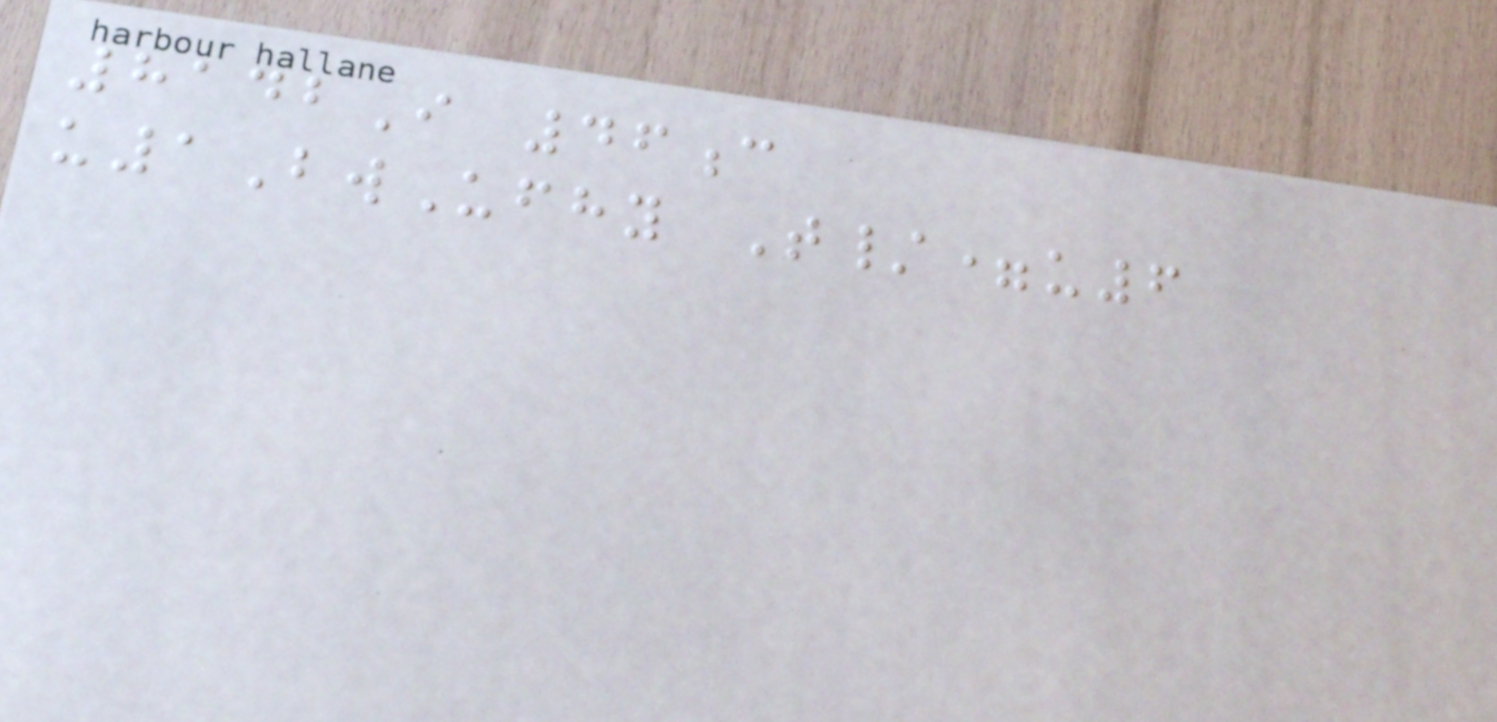8142I 46c
u1BwUfhy T/=u6
